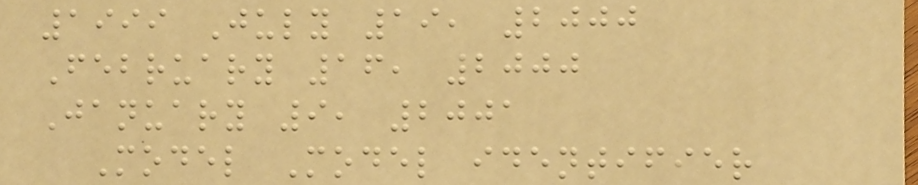1999 July 19, 2000
February 16, 2000
January 9, 2001
Model Model identifier
